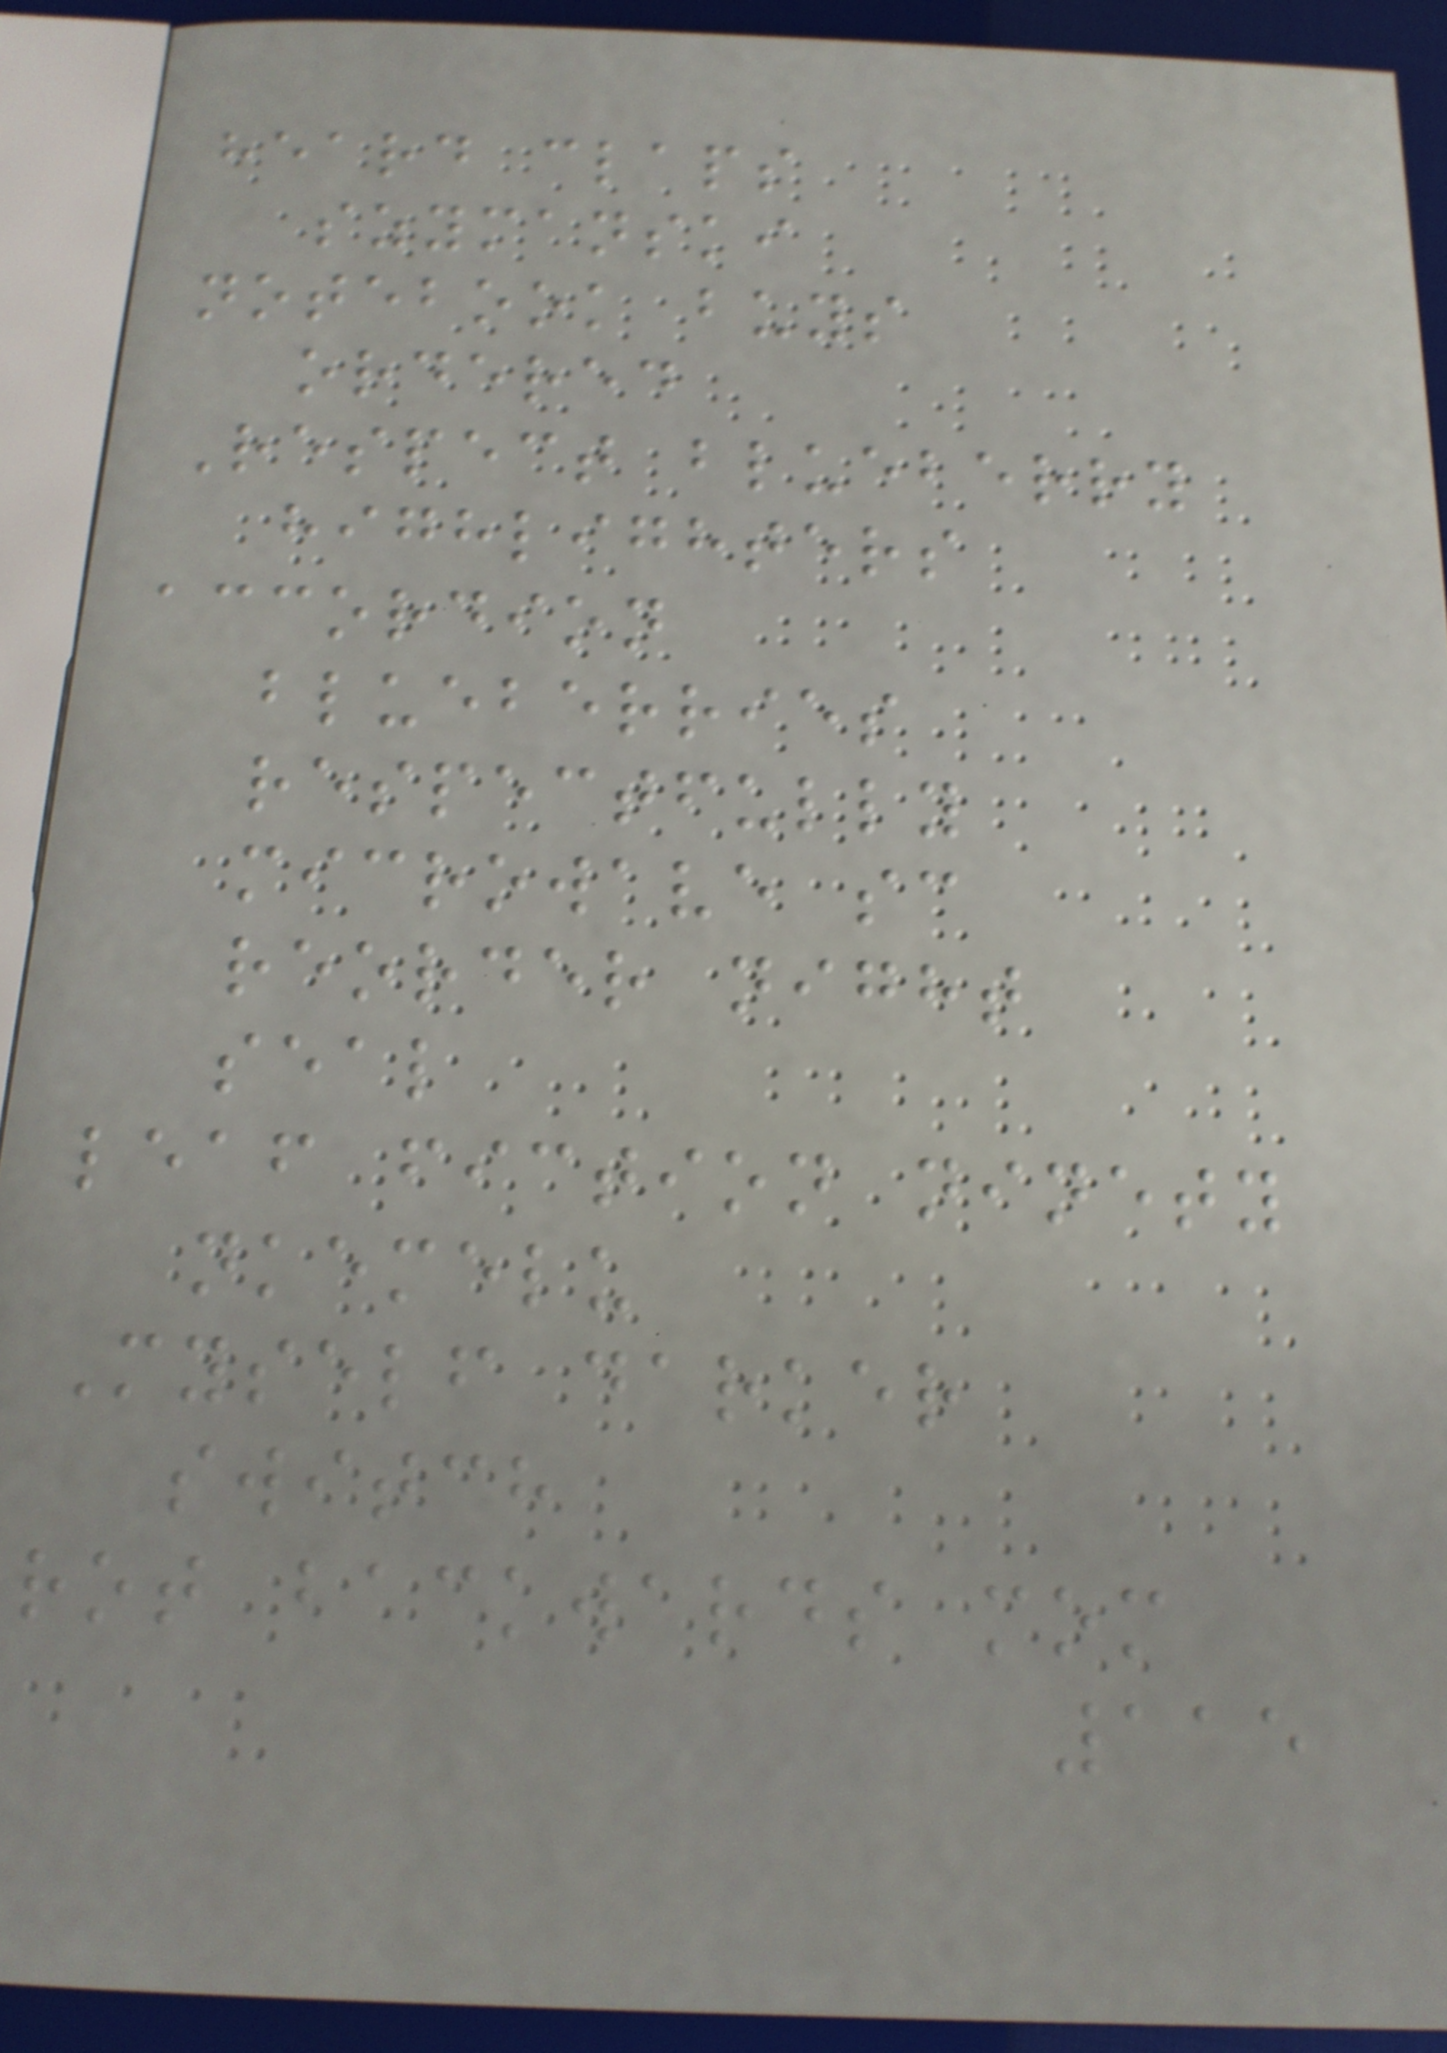heard claps
szymanski
notebook buys
ordered
Respect blueberry
highlighters
accordion
blueberries
respectfully
microwave sc
reorder night
seal
leaf fiction ninety
nkemelu
Myself darker
switch
rot backwards mom
115
